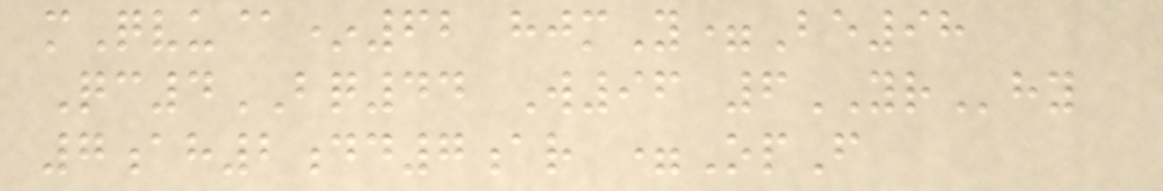mQvu@*62 hjmY=Be98
Qc4BQ44 W96 6YRhy
7ah2dd7ar =OpF
